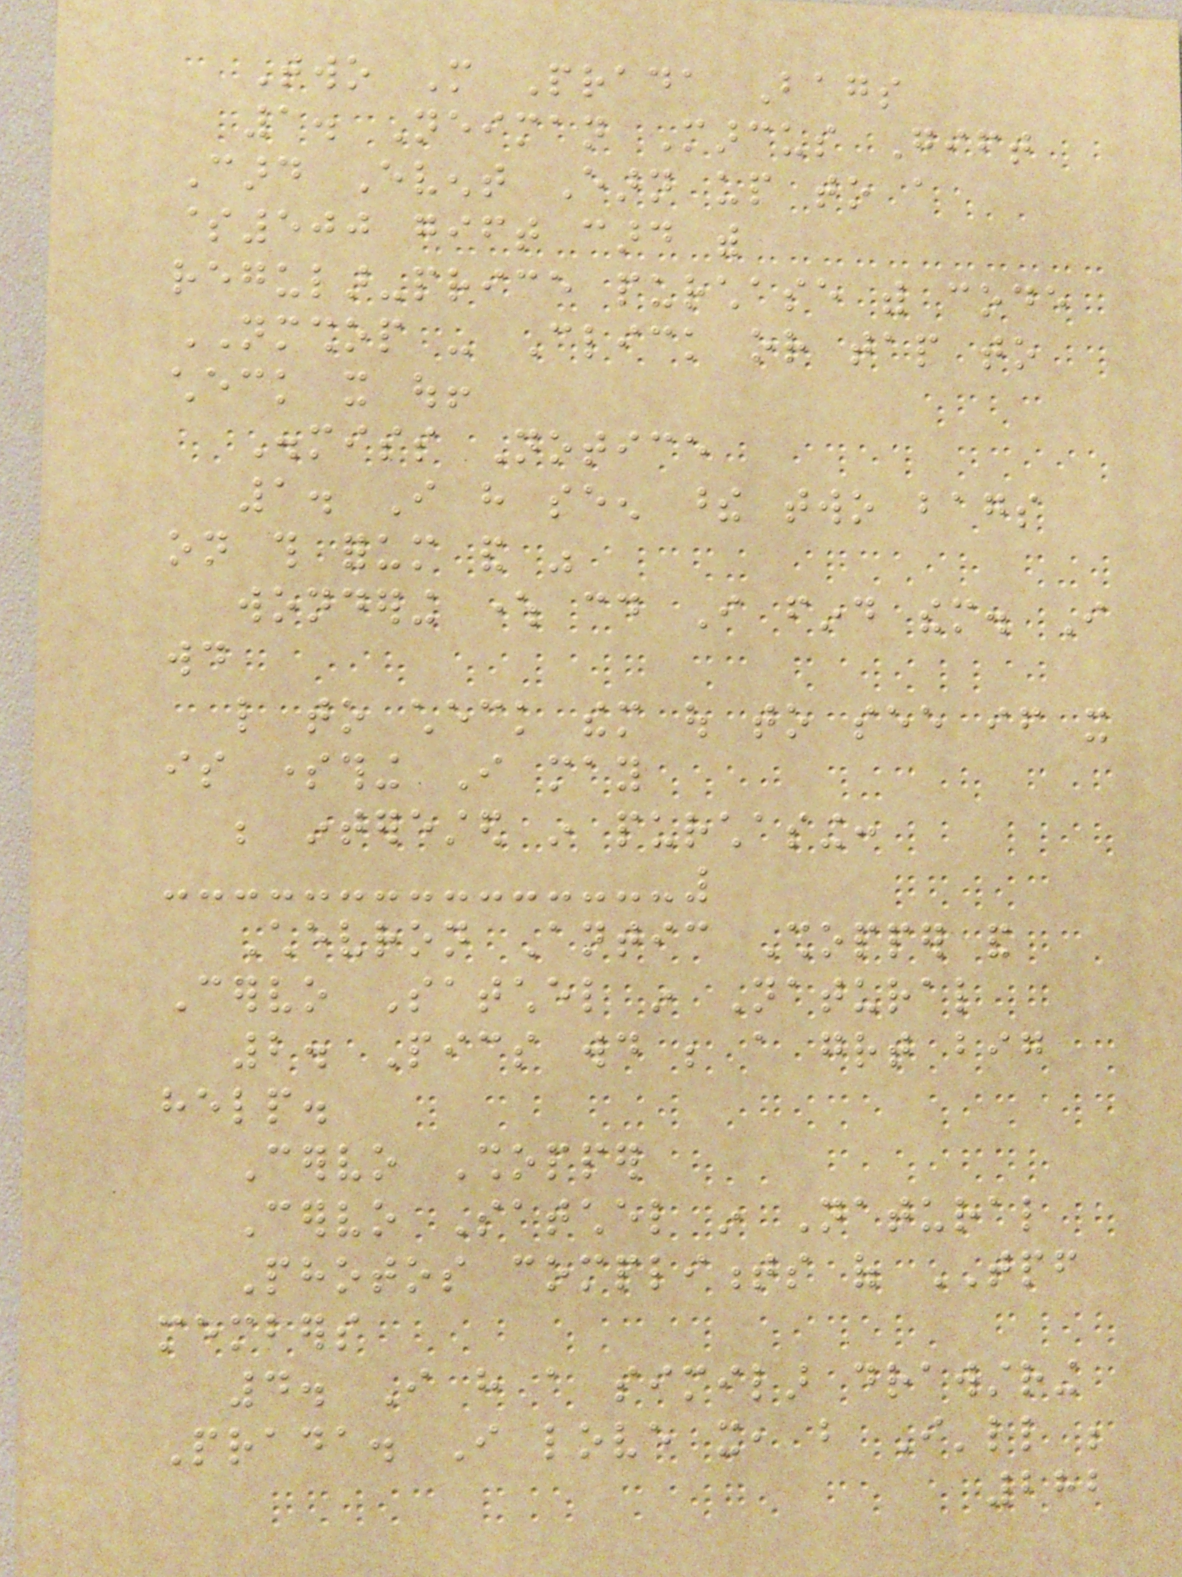Two More Prada Bags
1. Neiman Marcus Gift
Card Event Earn up to a
$500 gift card with
regular-price purchase with code
NMSHOP - Click or tap to
check it out!
Dismiss Notice
1. I have seen these two bags
on this forum and was
wondering where could I find them. I
would
like to check them out to see if it
is something I may
be interested in purchasing:
Chevron Antic Shopper and
Cervo Satchel in Natural
2. Pics would be a great big
help.
Cervo Shopper
Cervo Satchel in Natural
Photos compliments of TPF
members
4. I have a similar drawstring
Prada. I love it, but I'll be
282
